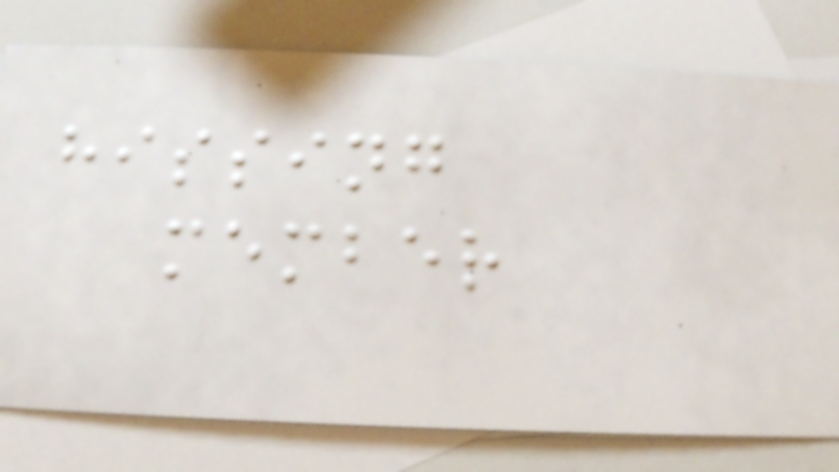hissing
member
